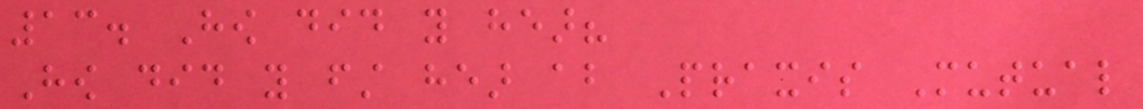13. How did you hear?
How did you first hear about Praxis Mutual
